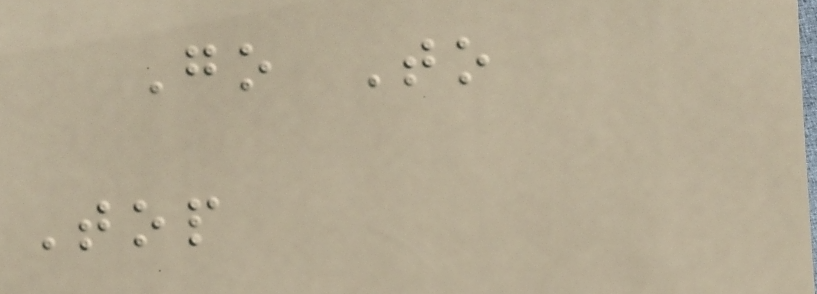Go To
Top
